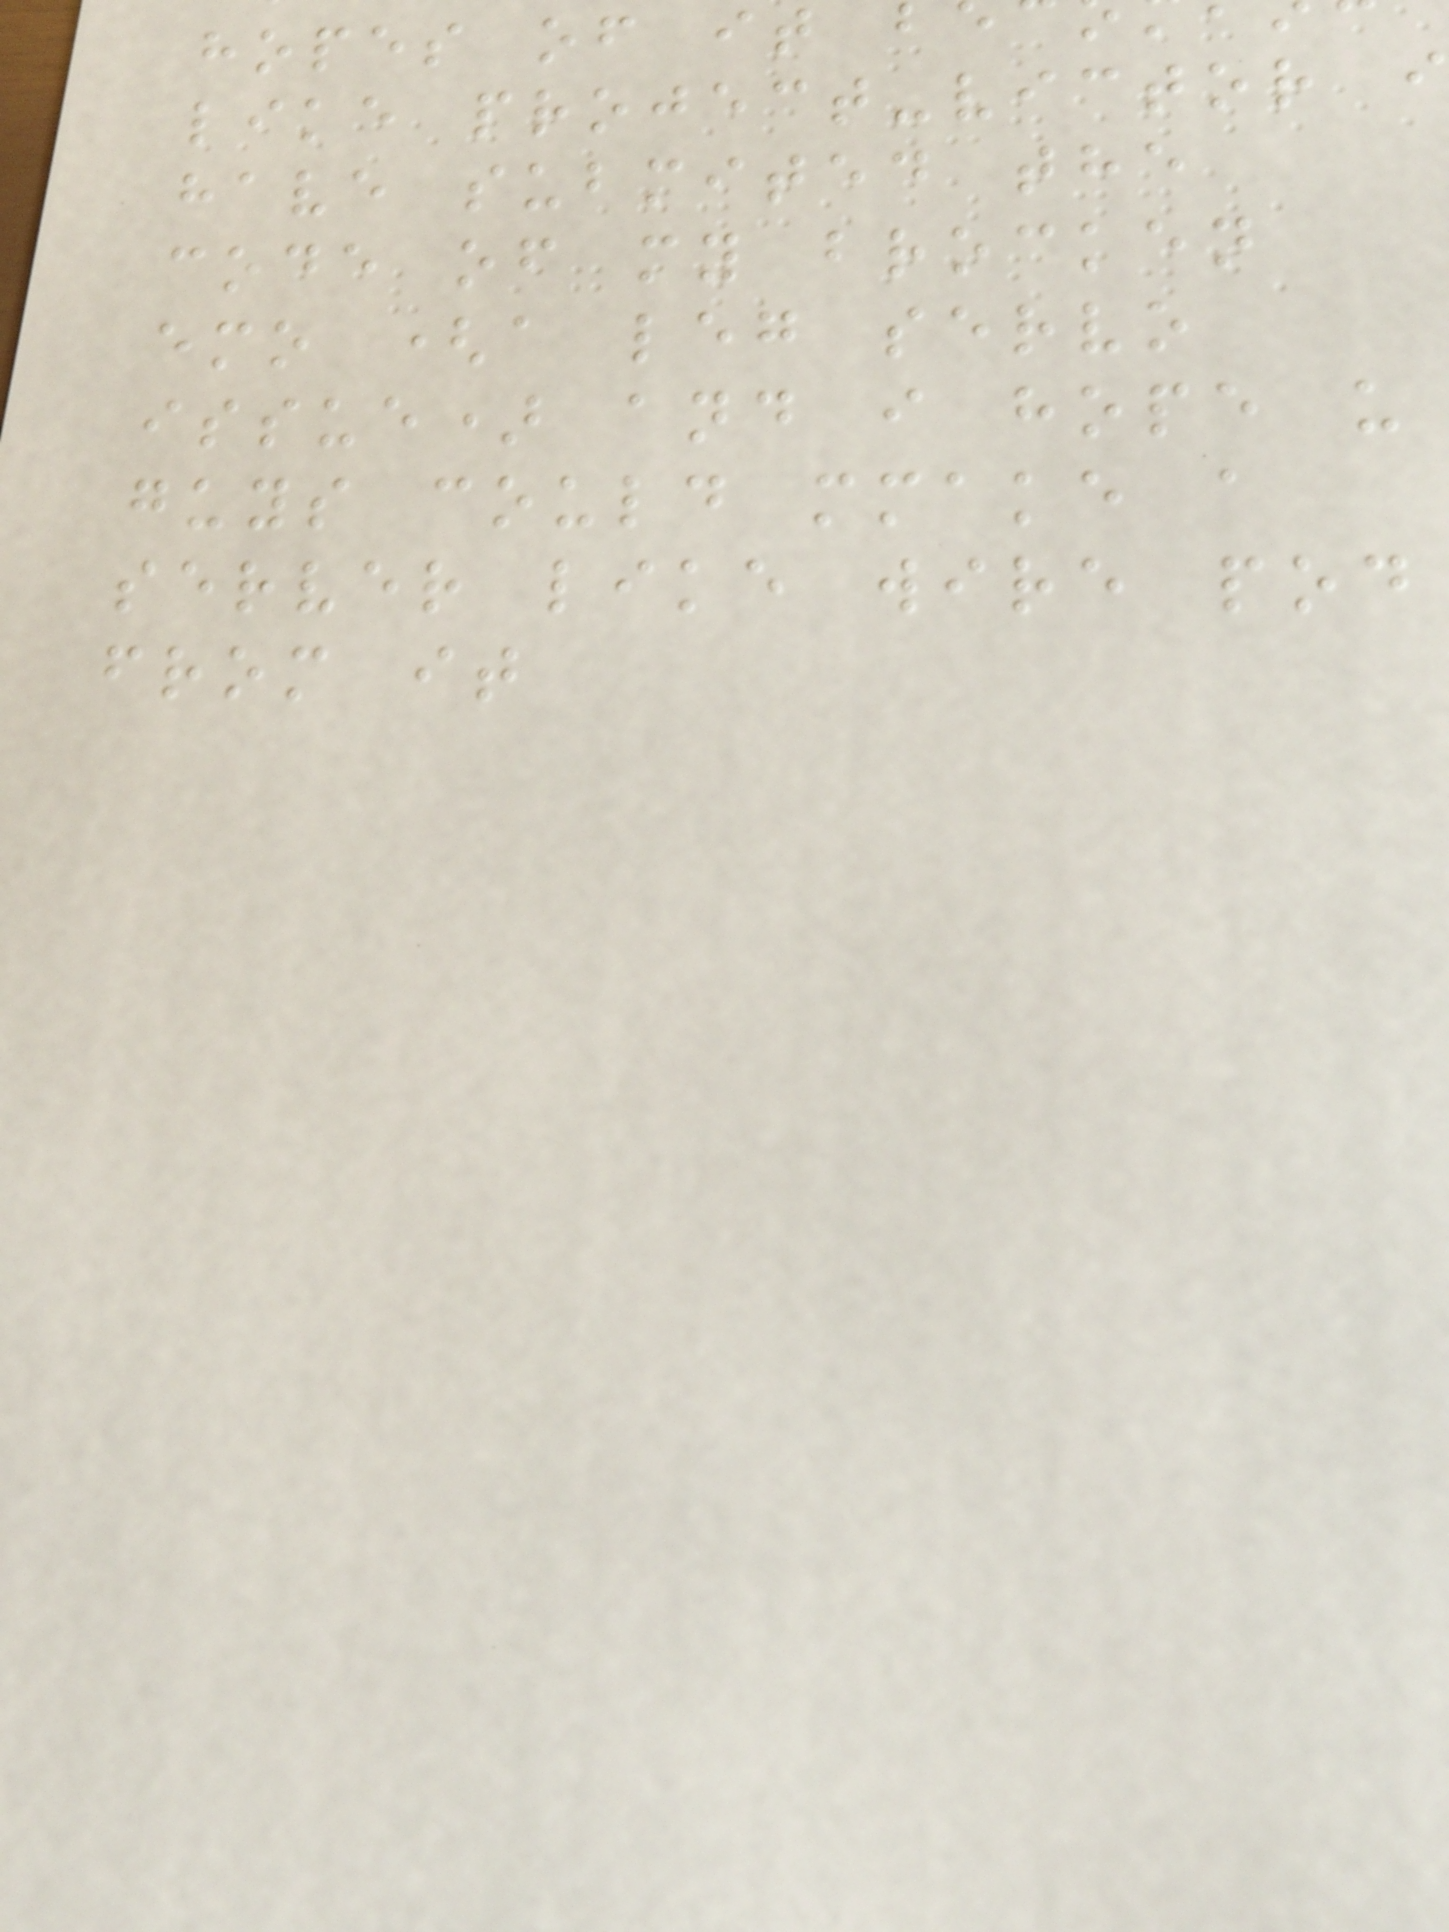hopes of it
like project-victor i
have submited the
code of my brocken
emo (a leg servo
issue) and i hope u
guys could mmake a
server like wire pod
from it
